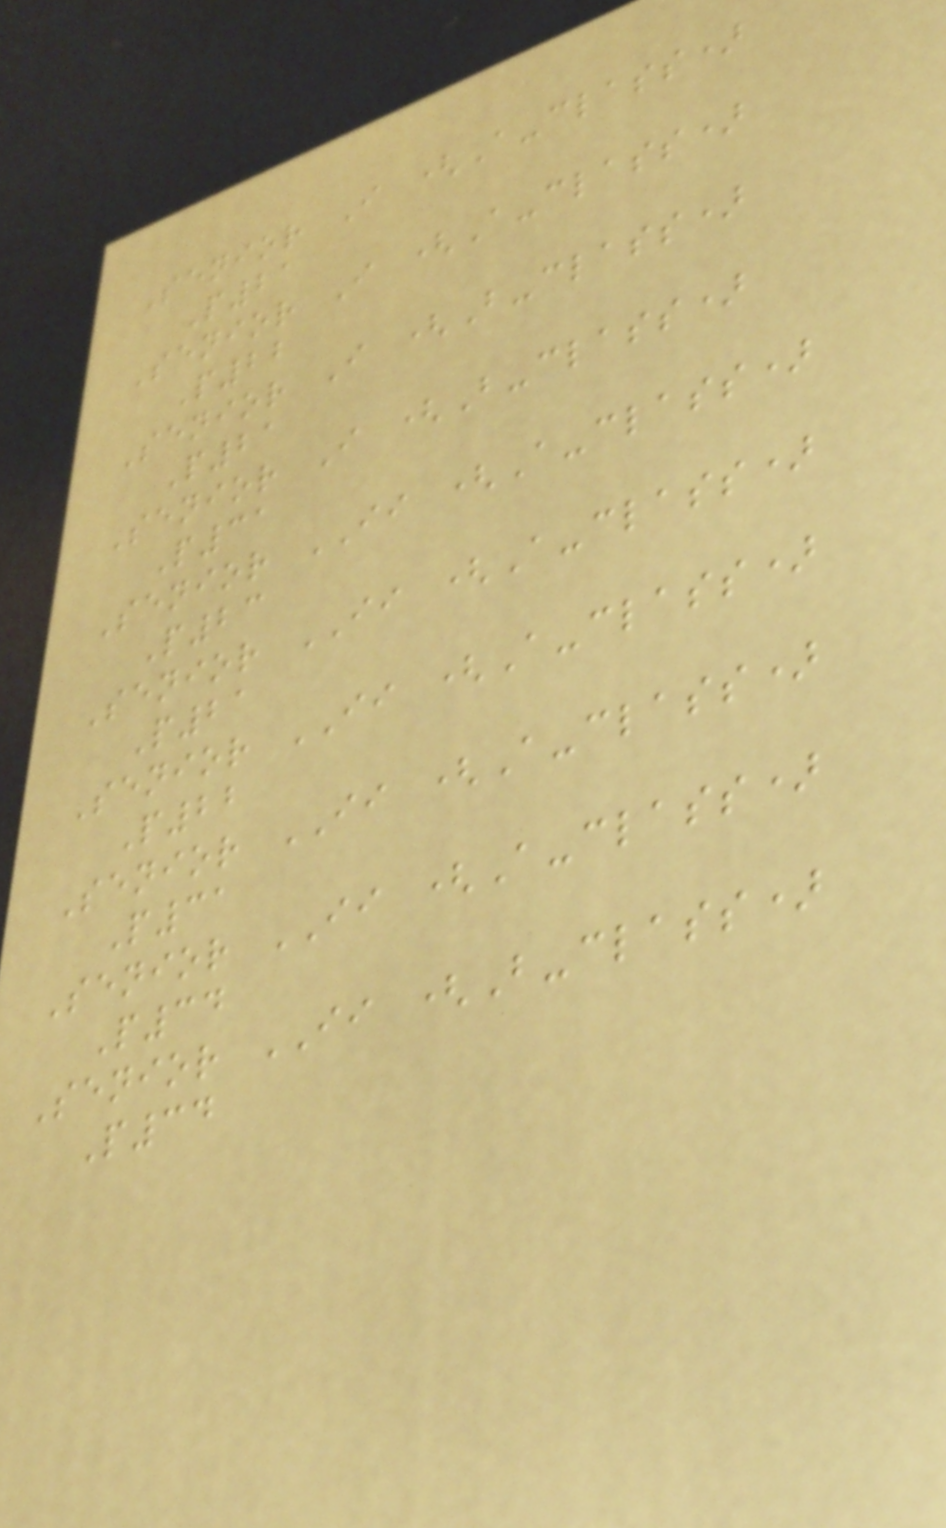Senior I (A-class)
P21
Senior I (A-class)
P22
Senior I (B-class)
P21
Senior I (B-class)
P31
Senior II (A-class)
P23
Senior II (A-class)
P21
Senior II (A-class)
P22
Senior II (A-class)
P31
Senior II (A-class)
P34
Senior II (B-class)
P34
